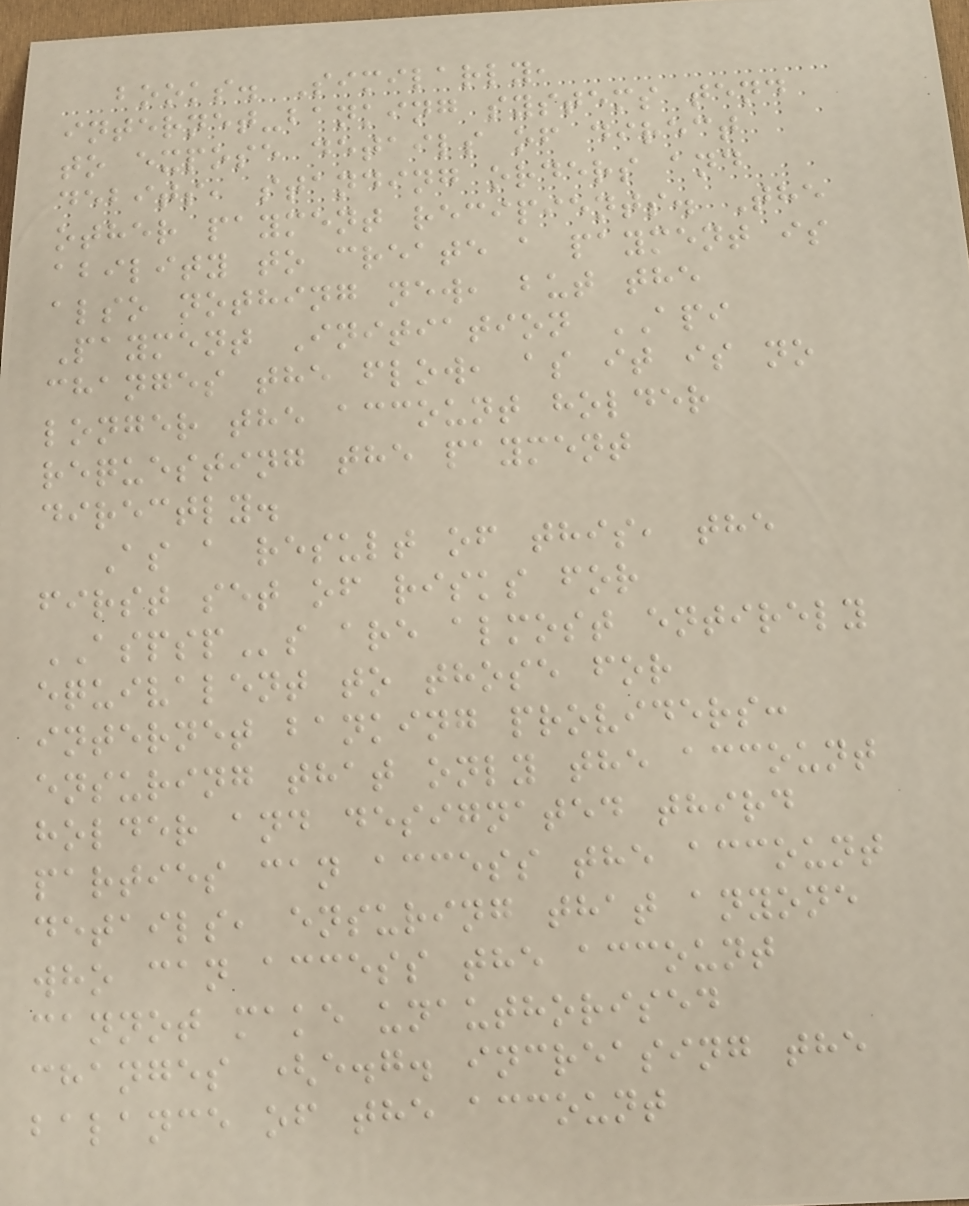books. Similarly,
internet-banking systems tend
to expose details of direct
debits, standing orders and
other payment recipients. The
ability to create a payment is
also nothing new, but the
Payment Initiation API
changes the flow, as it is no
longer the account holder
requesting the payment
directly.
As a result of this, the
first set of risks for
ASPSPs are almost entirely
equivalent to those for
internet banking providers:
ensuring that only the account
holder and designated third
parties can access the account
details, ensuring that anyone
who can access the account
cannot make unauthorised
changes (e.g. increasing the
balance of the account
